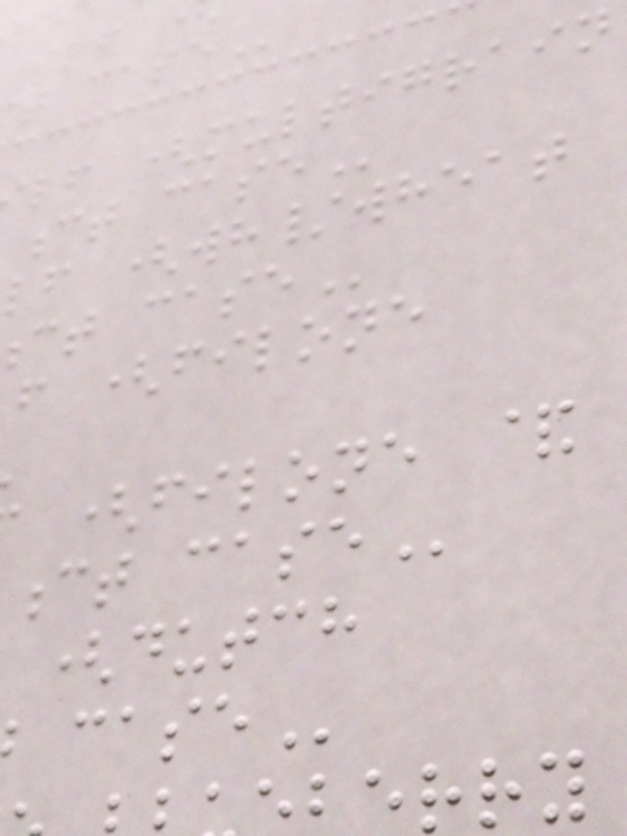lf (multigrain
lf (wh/wheat
f (filone
(filone &
(dutch
